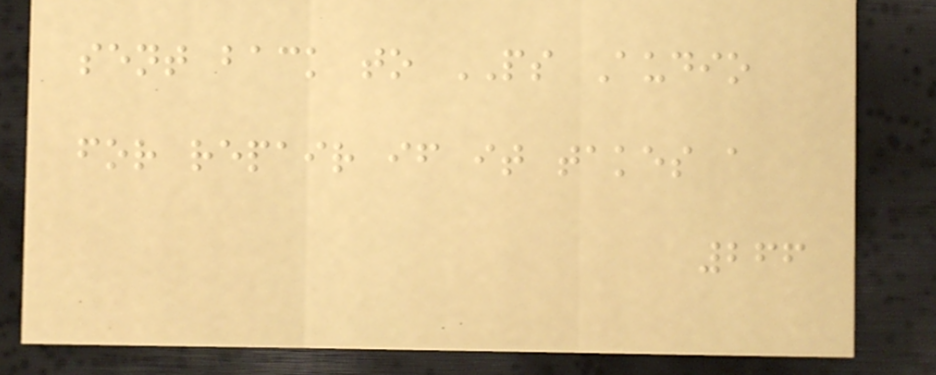sent back to PS Audio
for repair if it takes a
266
